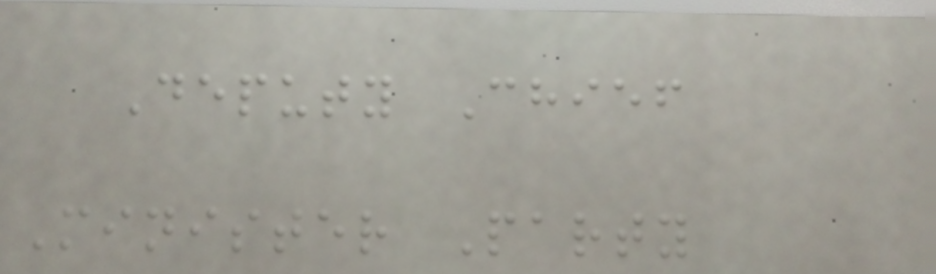Deputy Chief
Minister Party
